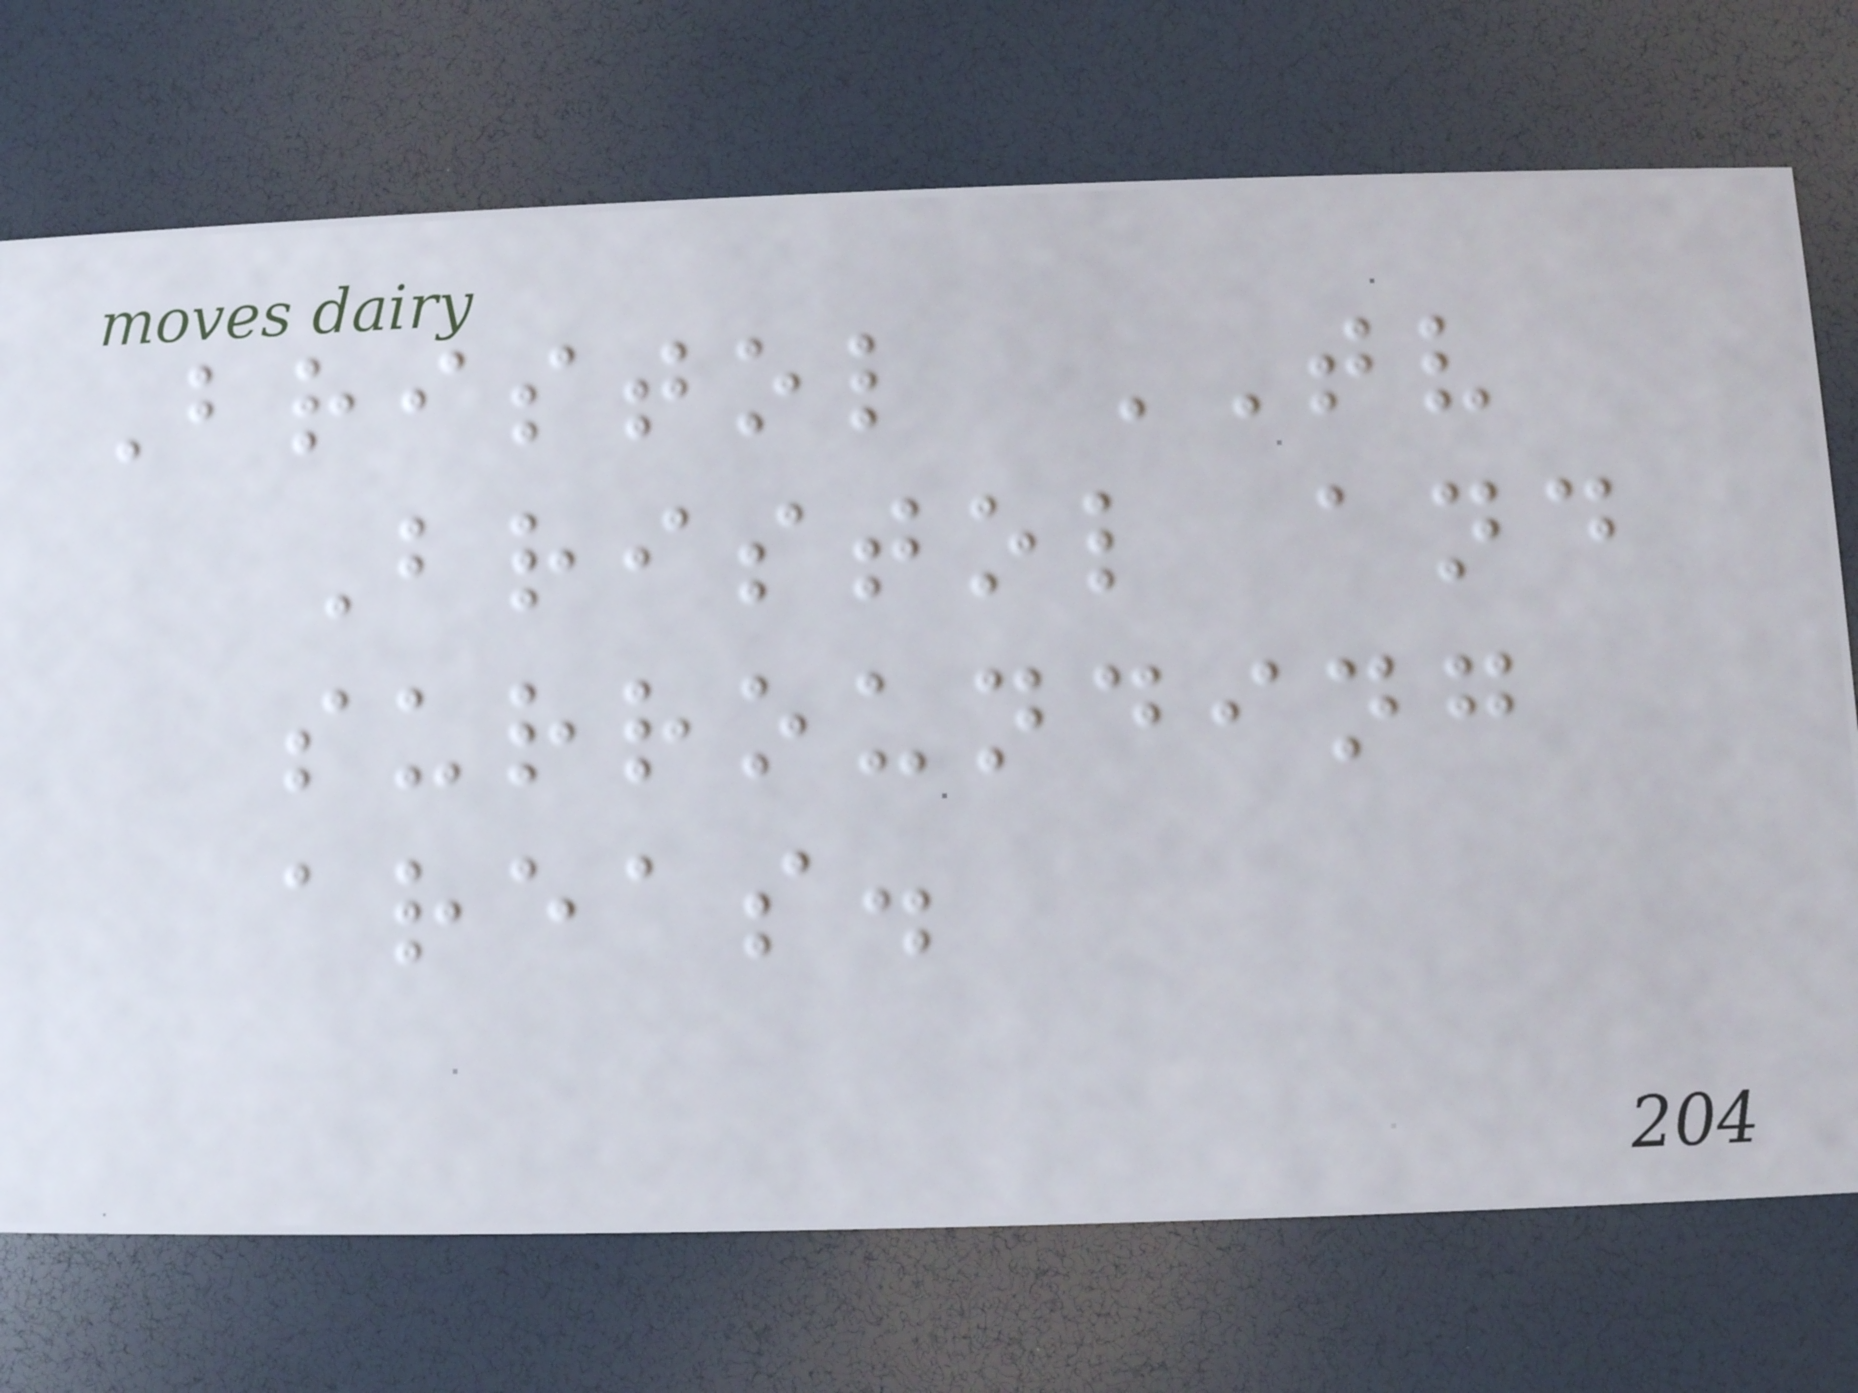Bristol TV
Bristol and
surrounding
areas.
